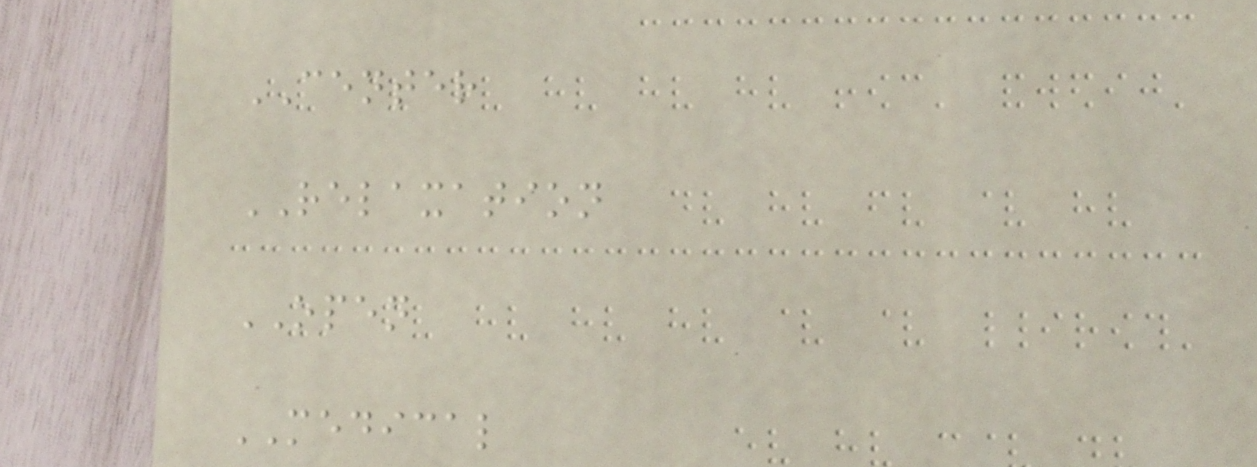CENTER
RELAXATION
OPEN
MEDICAL
